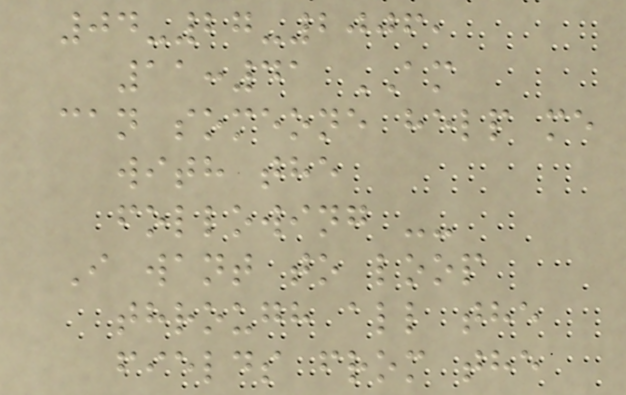04-27-2006,
11:41 AM
can someone help me
with the
following --
I want to loop
through all the
fields from the
